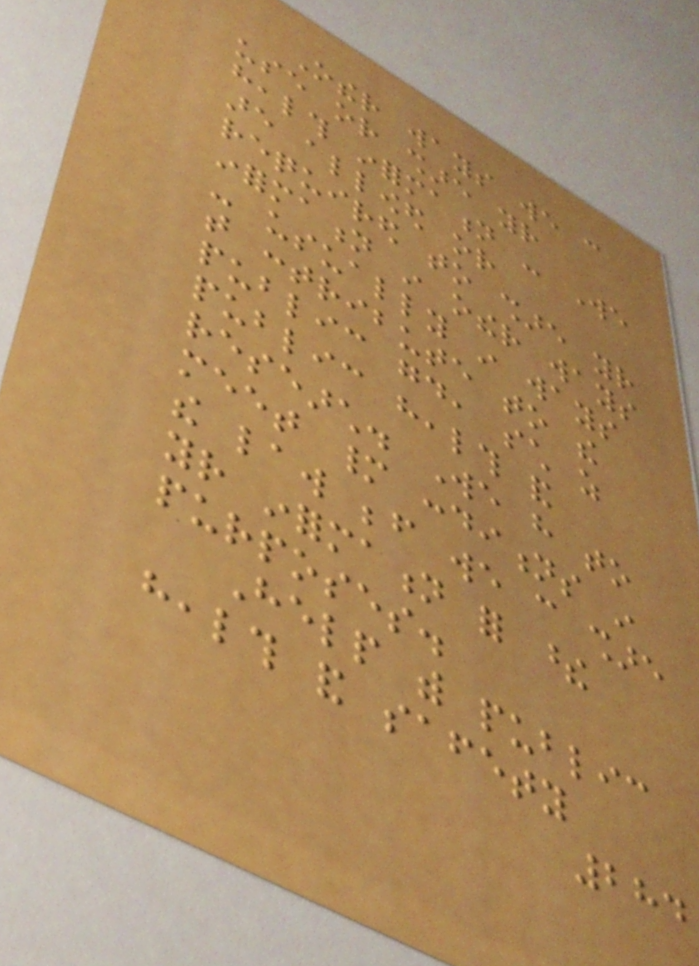Other ways we can
use or share your
health information - We
are allowed or
required to share your
information in other ways
- usually in ways
that contribute to the
public good, such as
public health and
research. We have to
meet many conditions in
the law before we can share
your information for these
purposes.
Help with public
health and safety
284
